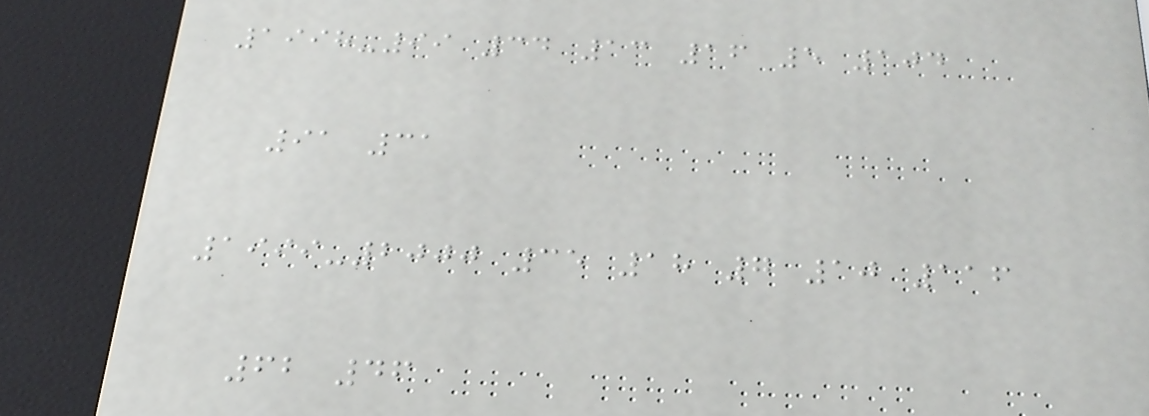1998-99 34 13 16 5 104
91 31
1999-2000 35 18 7 10 116
62 46
